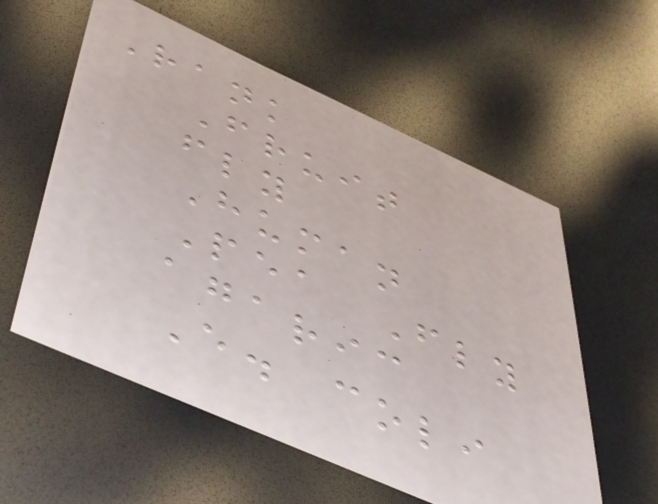Rank
Fruit
fly
Human
Pea Fly
agaric
E. coli
